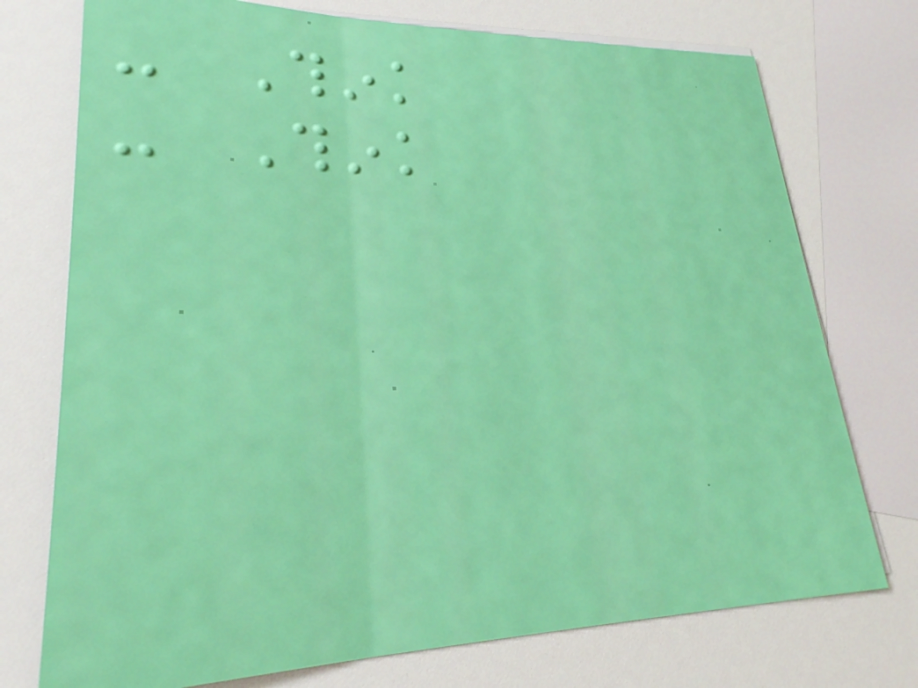- Think
- Think
